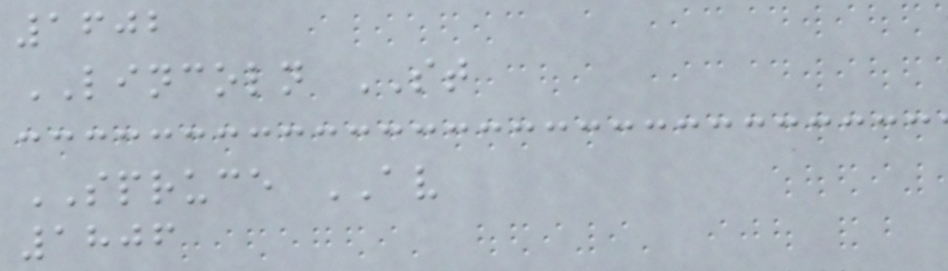1602
LINCOLN ST
SPRUCE AV
1806
